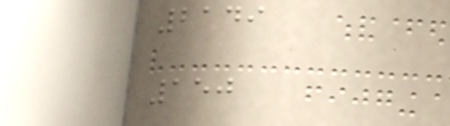2149
150
